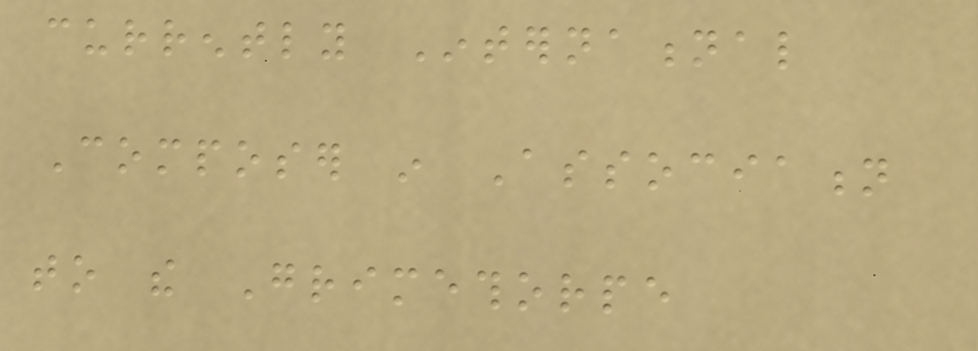currently International
Composer in Association
to the Grimethorpe
